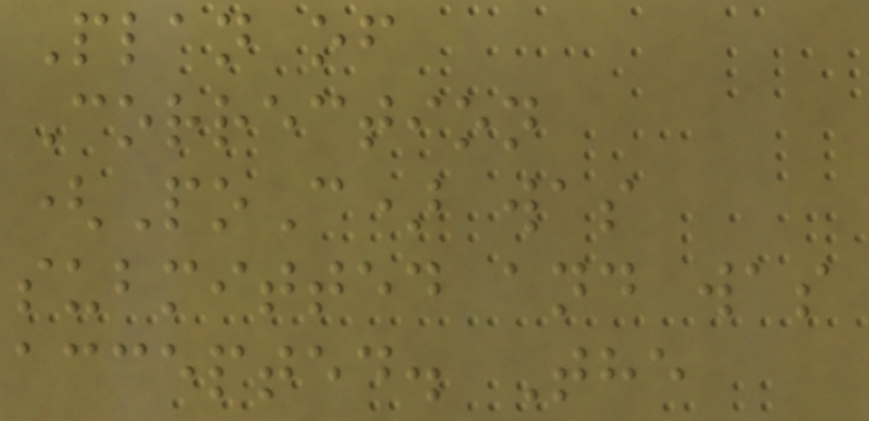Plan of
Correction
(PoC) was
submitted and was
accepted. The
